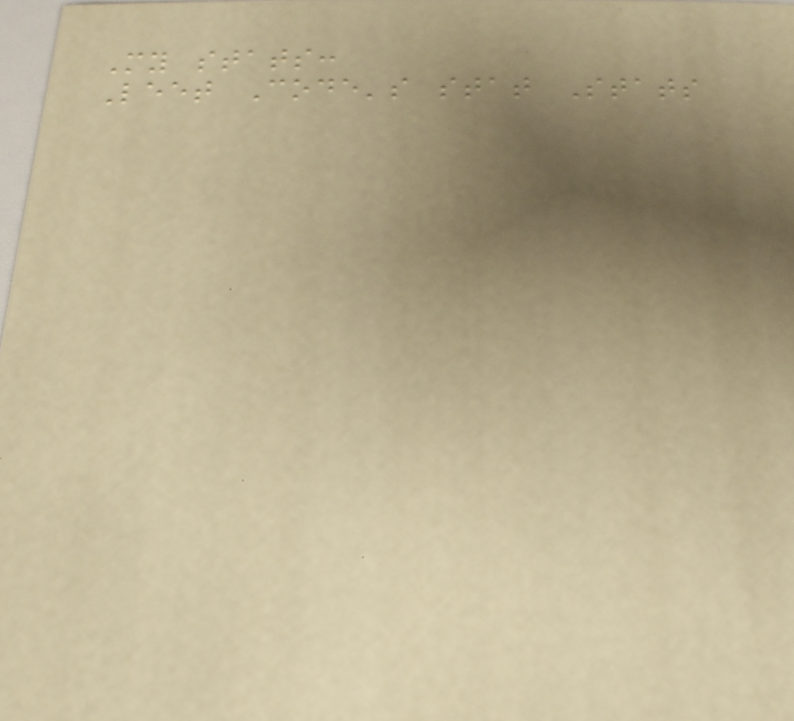My stats:
Leet Code's stat Stats
